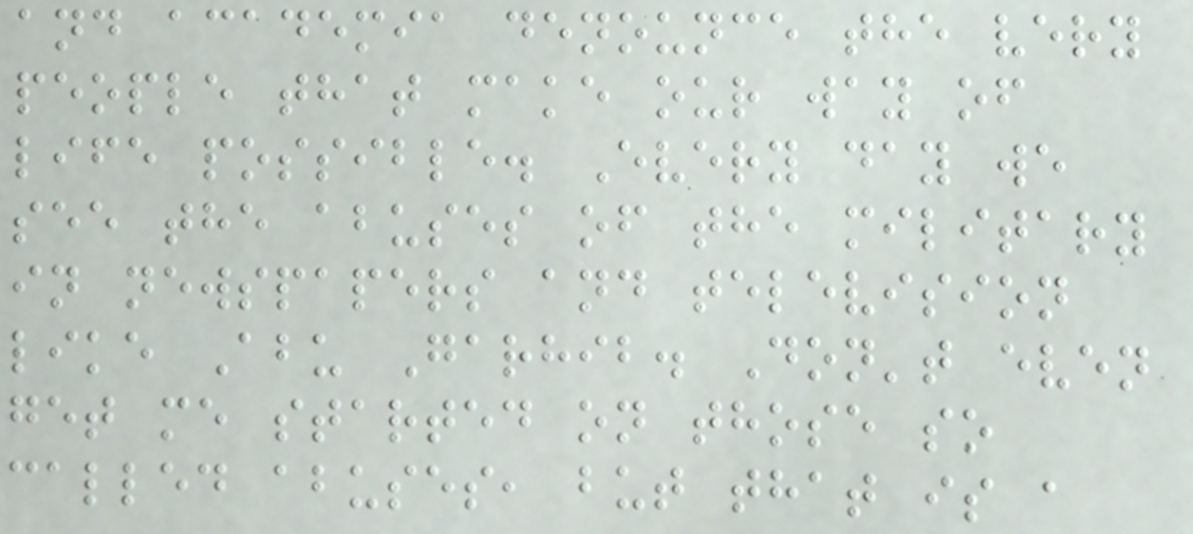and academia denounce the very
people that make our way of
life possible. Every day we
see the abuses of the military
in newspapers and television
like Abu Garhib. Don't even
get me started on those so
called abuses, but that is a
